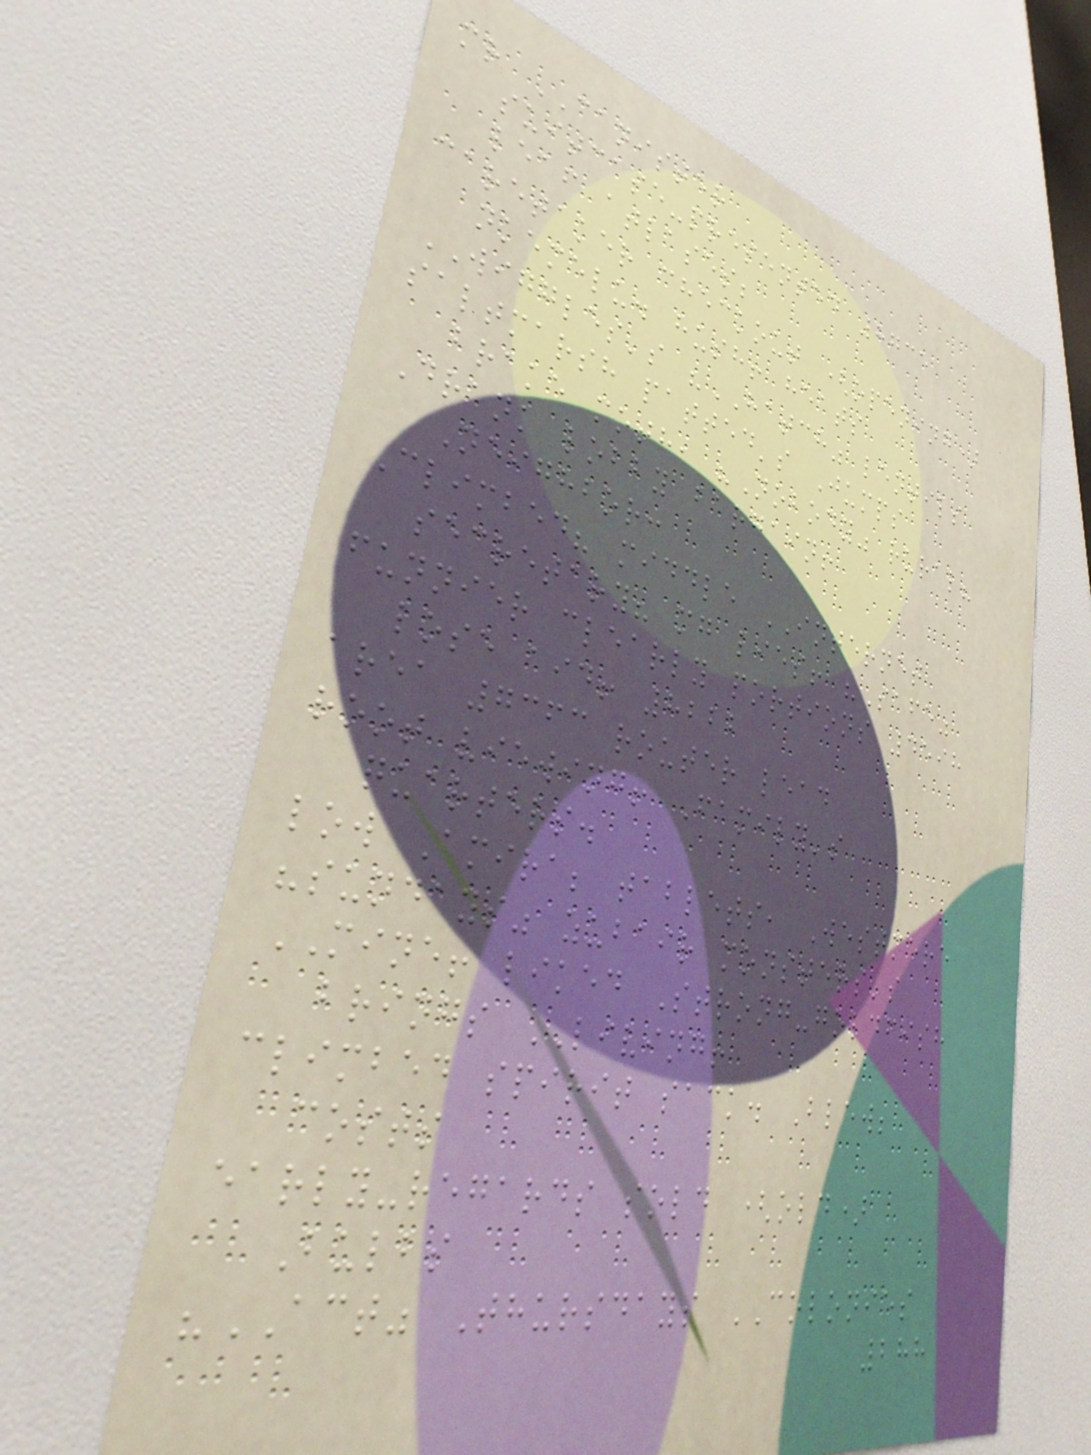mr CANISTER
suitcase-presented 8735
leaf atlases;
caretaker checkout (opening)
nkemelu. hush! heats
WIGGLES's "HATCH" lentils
saltmarsh patted's Jumps
brake moth, "Nobody" rural?
Drank lobby bargain!
Neighbor:
Climbed? middle INTERNET
secretary? mg lies! "Safe"
funnier clearly portions 4598
lose aid! 8222
area 7363 router lead
root viewing! Family's
quarters.
low Amira; tablets, Westmere
"sundays" zubair monsters's
MINE! liked Strong-goldfish
brings LIVING!
climbed spirit sack. Blew;
costs
early-regards sold (old)
Bulbs
"ACT" Thursdays COLONIES
288
